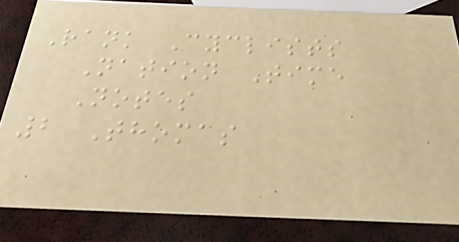Rank Cyclists
Nation Time
Notes
2 Thomas
